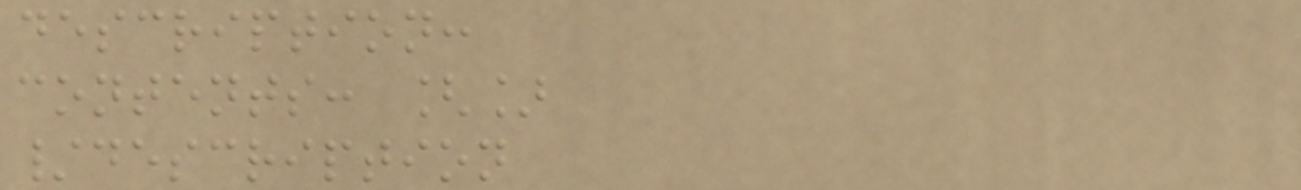description:
contents: []
/description
